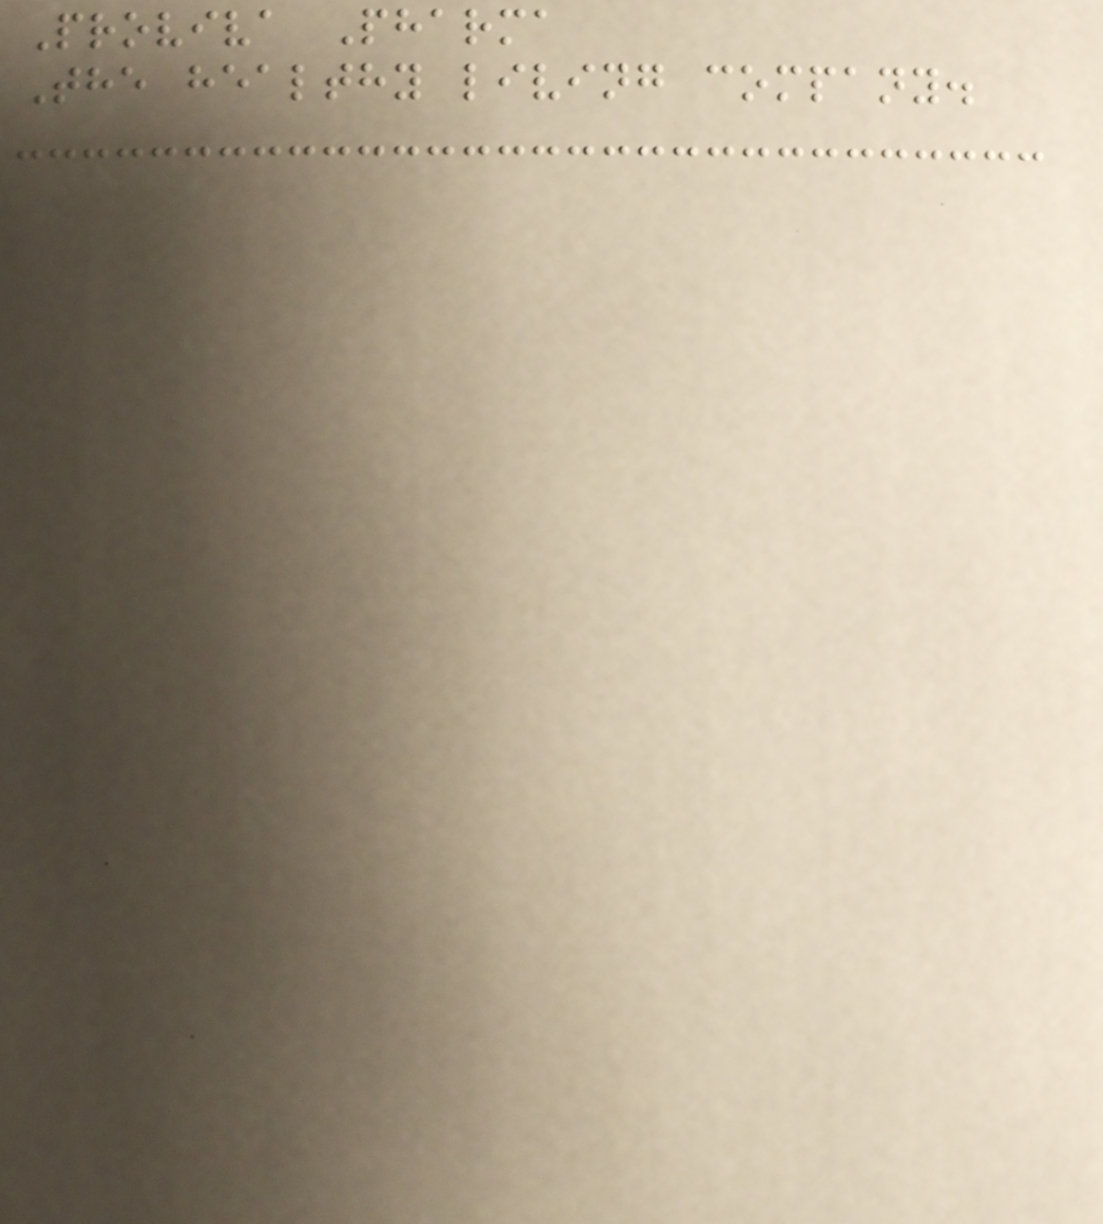Proviva Pharma
The healthy living company.
